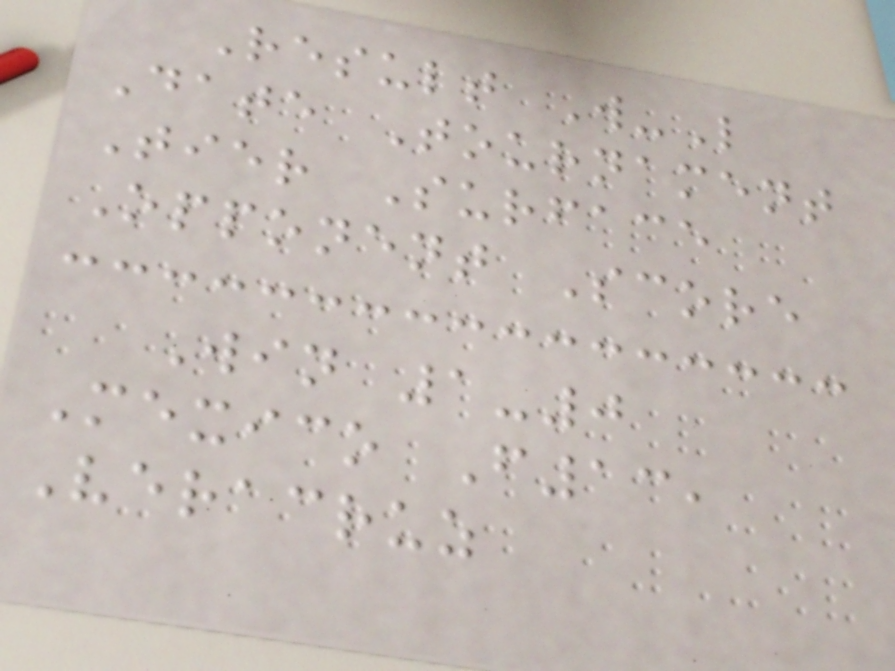Result W-L
Date Tournament
Tier Surface
Opponent Score
Win 1-0
Mexico F13,
Veracruz
